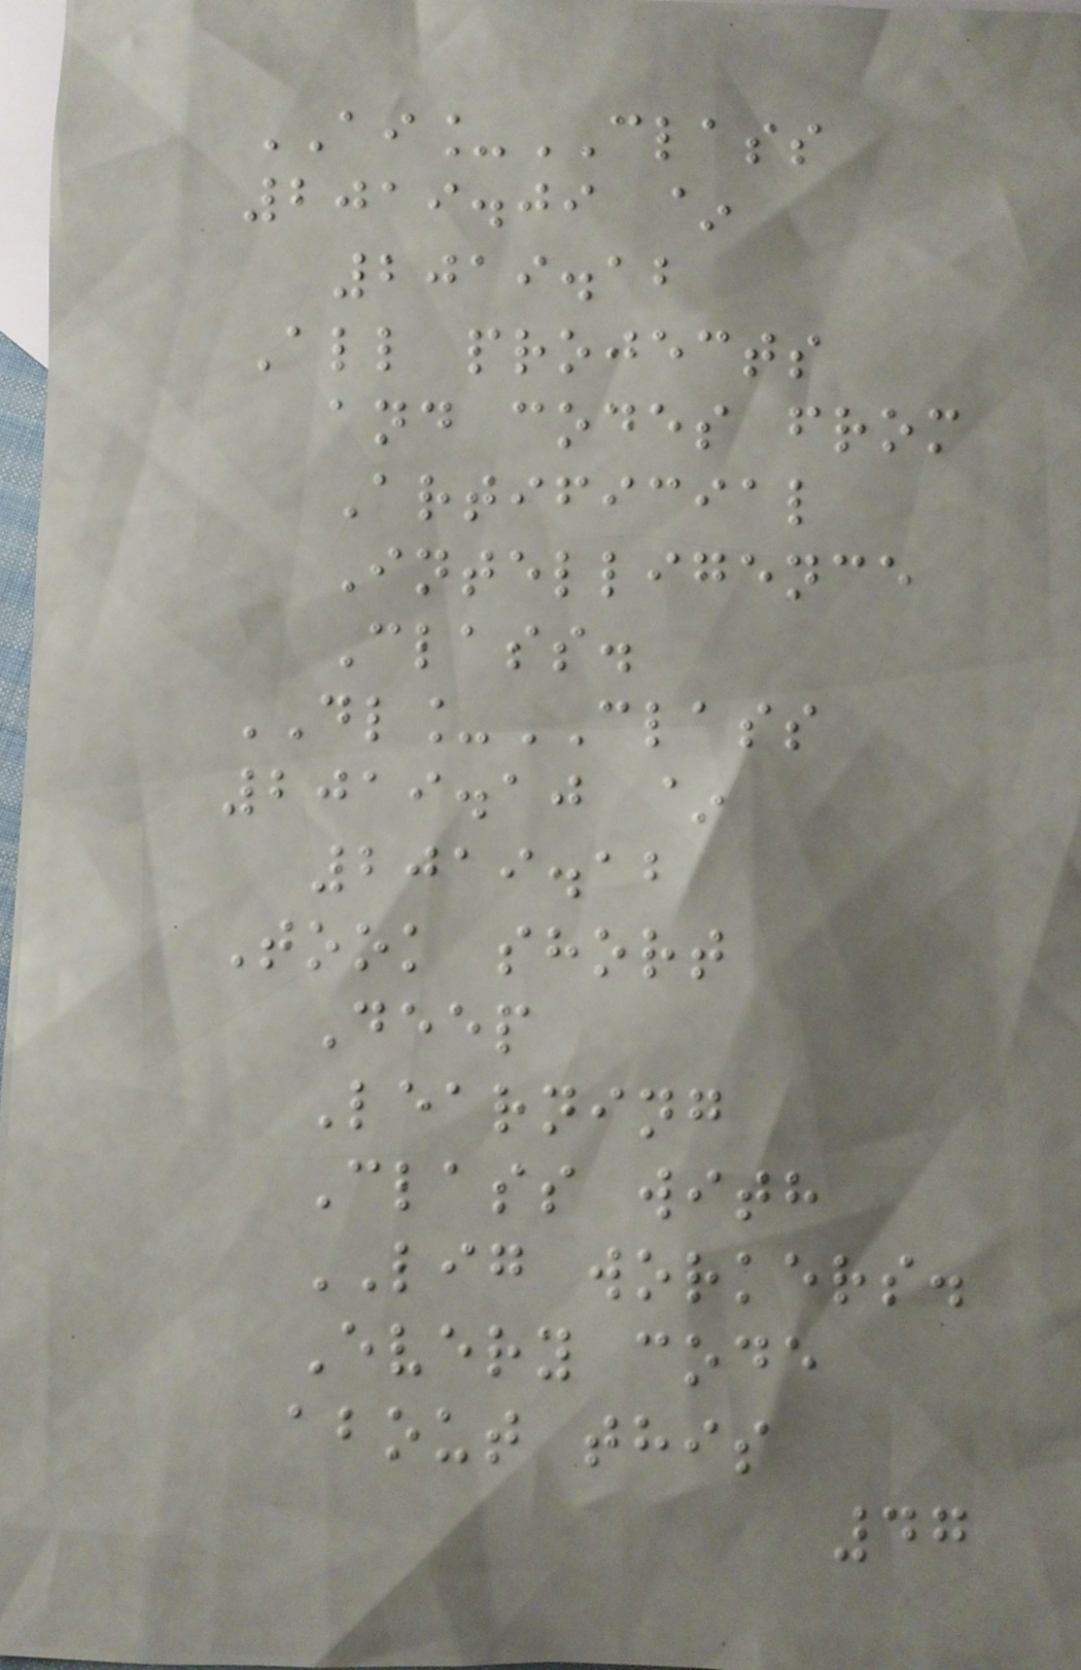AI_CLASS
2019.09 ~
2019.12
All projects
and codes from
Artificial
Intelligence
Class.
DL_CLASS
2019.10 ~
2019.12
Took short
Deep
Learning
Class with
LIG workers.
Every code
about this
47
